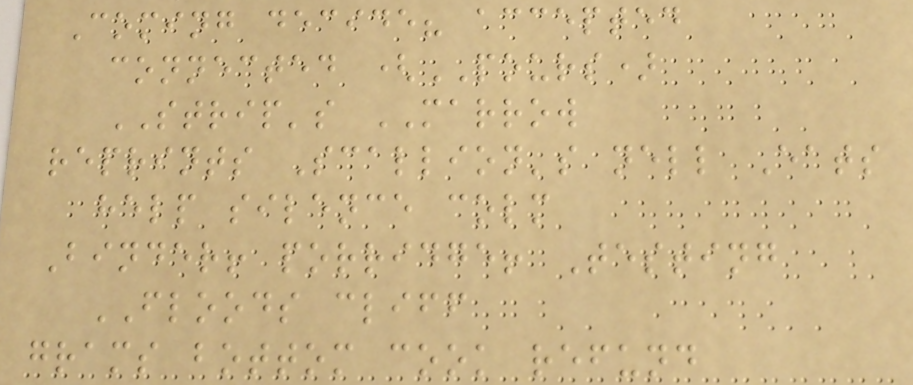Coming decide? accepted
connected (POURS)
STRIP's MARROW
reprints Scallion's nell Eats
help silence colm
Binder! porridge! Testing
FLOODS cliff
grams bottom cook refund
